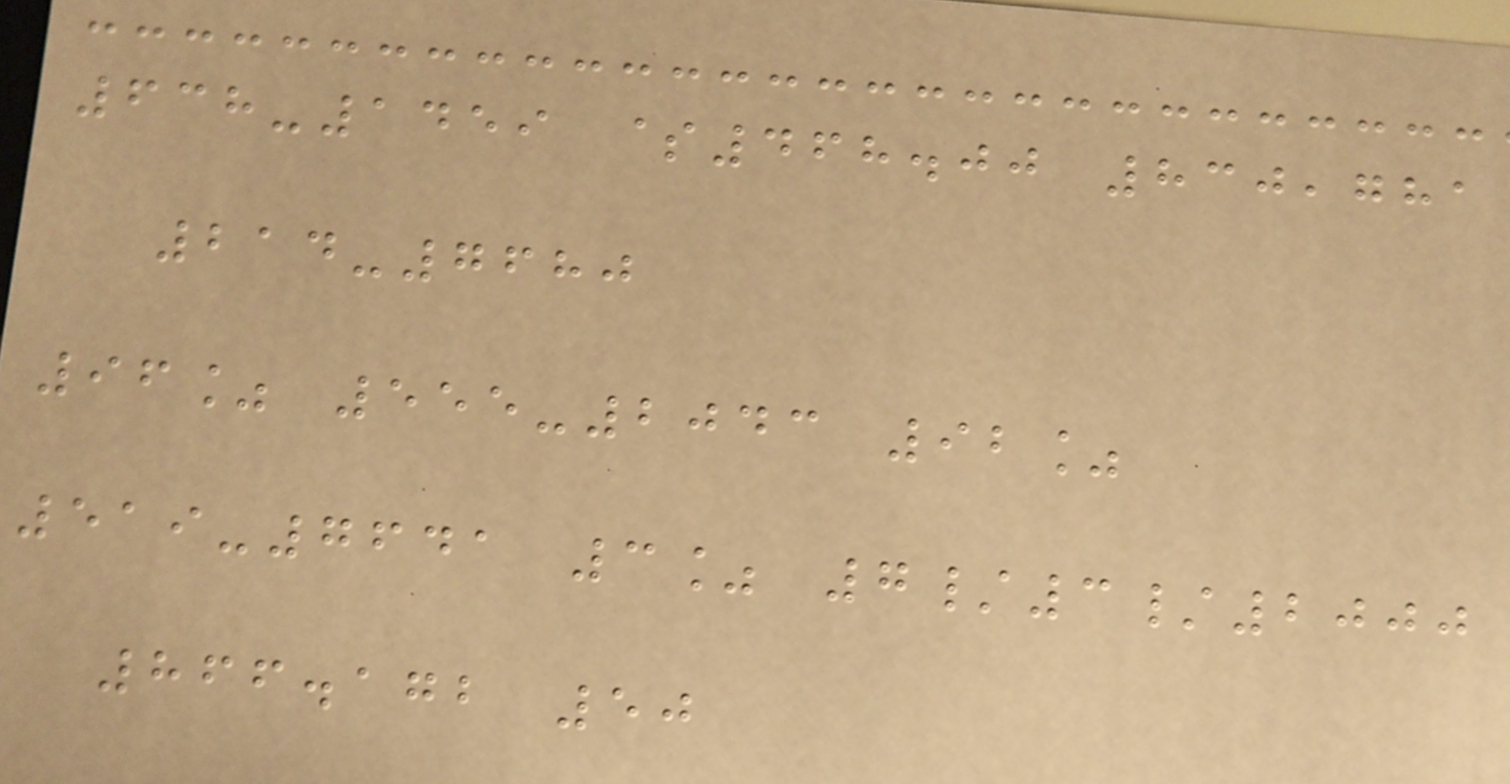638-1459 $468.00 830,781
214-7680
96% 555-2043 92%
519-7641 3% 7/3/2000
866.172 50
